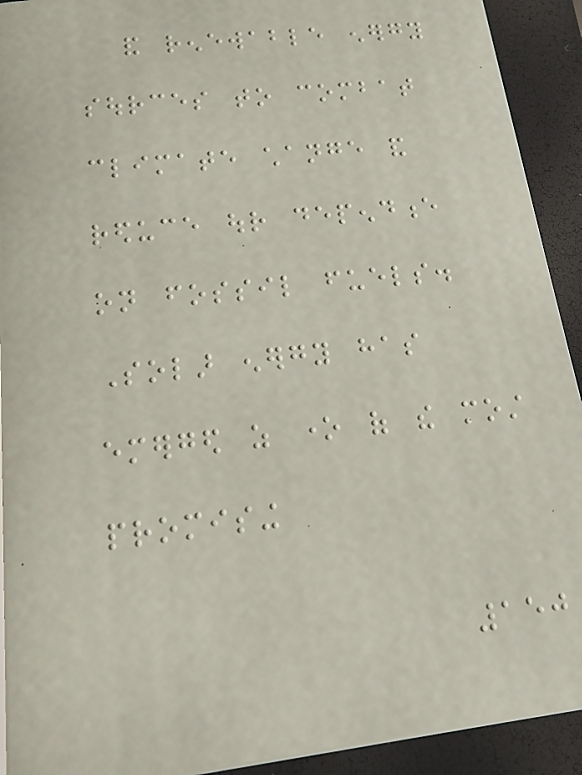and renewable energy
sources to combat
climate change and
reduce our dependence
on fossil fuels.
Solar energy has
emerged as one of the most
promising
150
